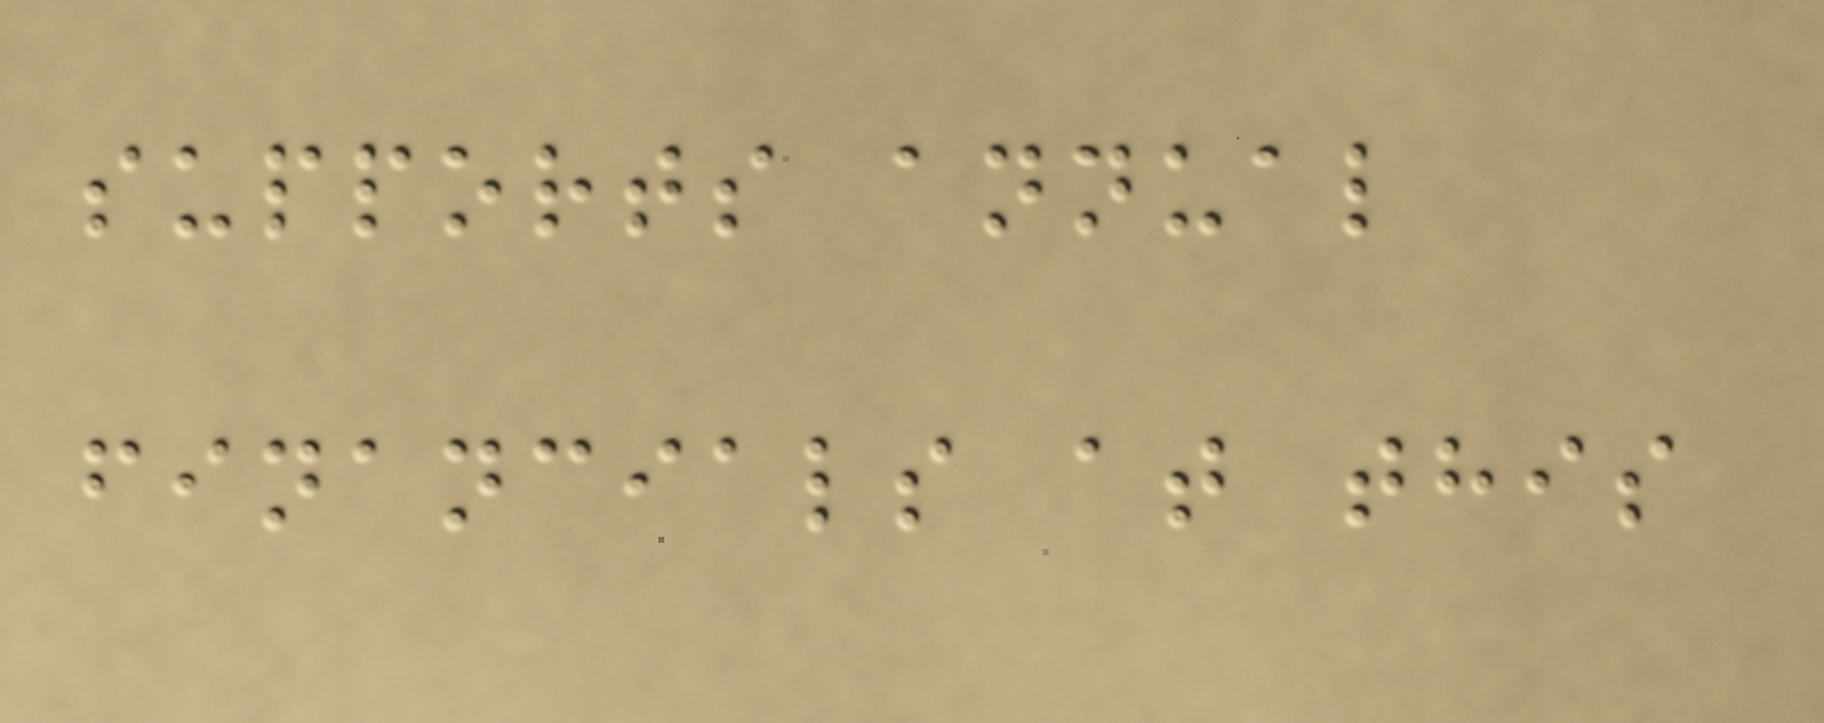supports annual
financials at this
